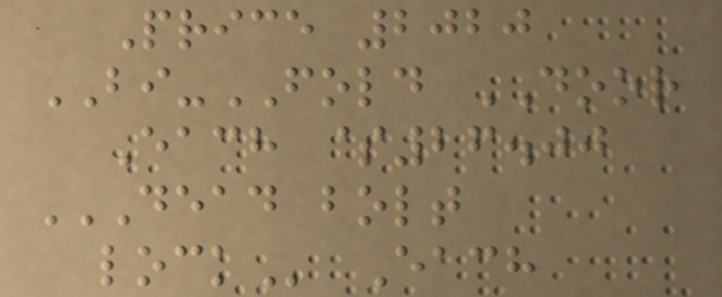Price 2020
BI-FOLD DOOR
Each $26.00
DEAD BOLT
LOCK Each
